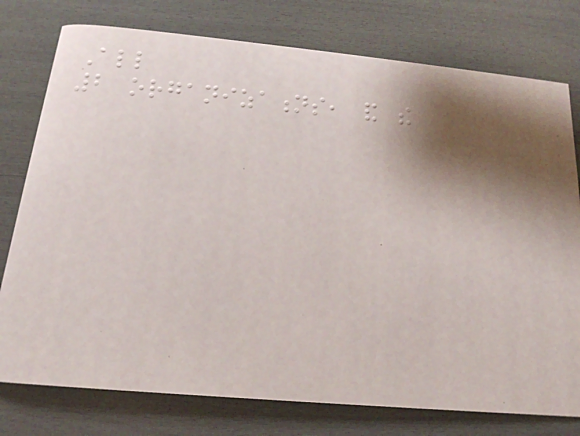All
2 organizations, and the
